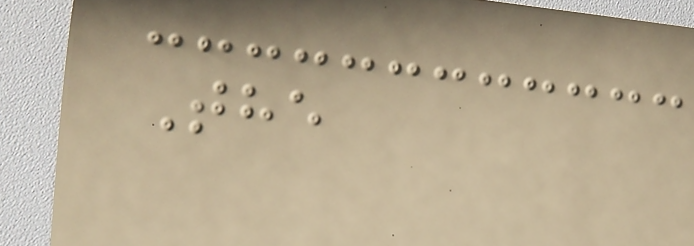The
